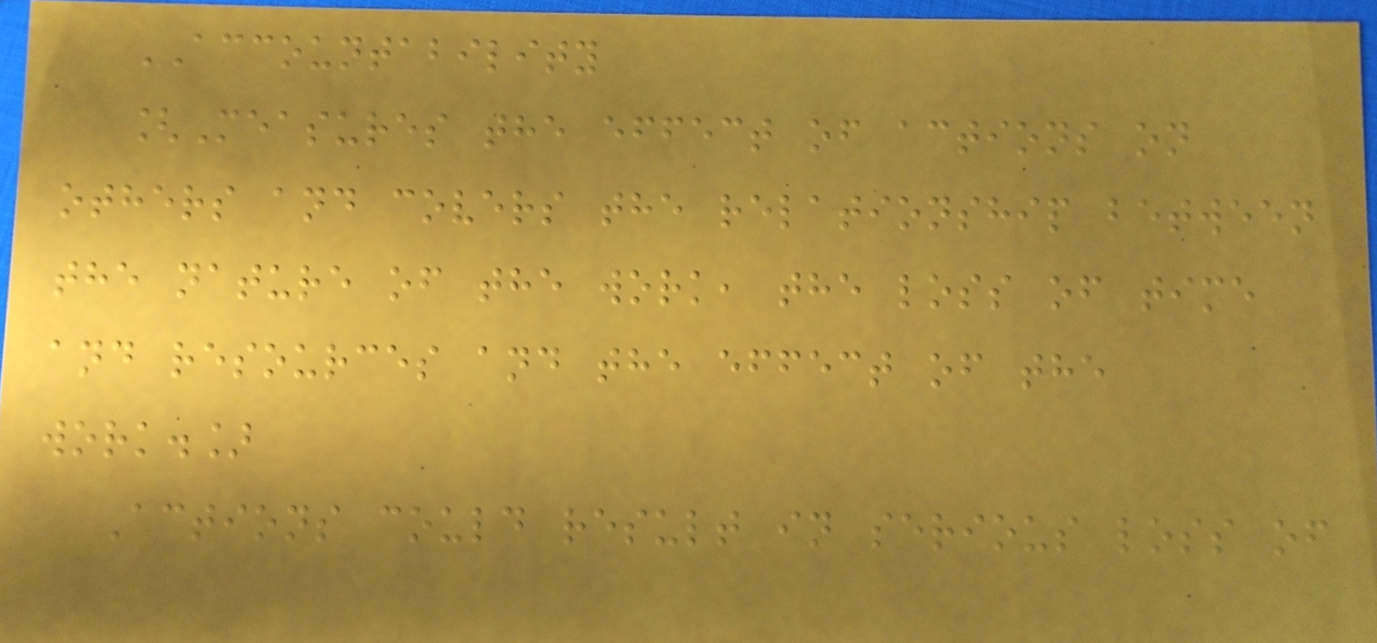ACCOUNTABILITY
[Measures the effect of actions on
others and covers the relationship between
the nature of the work, the loss of time
and resources and the effect of the
work.]
Actions could result in serious loss of
